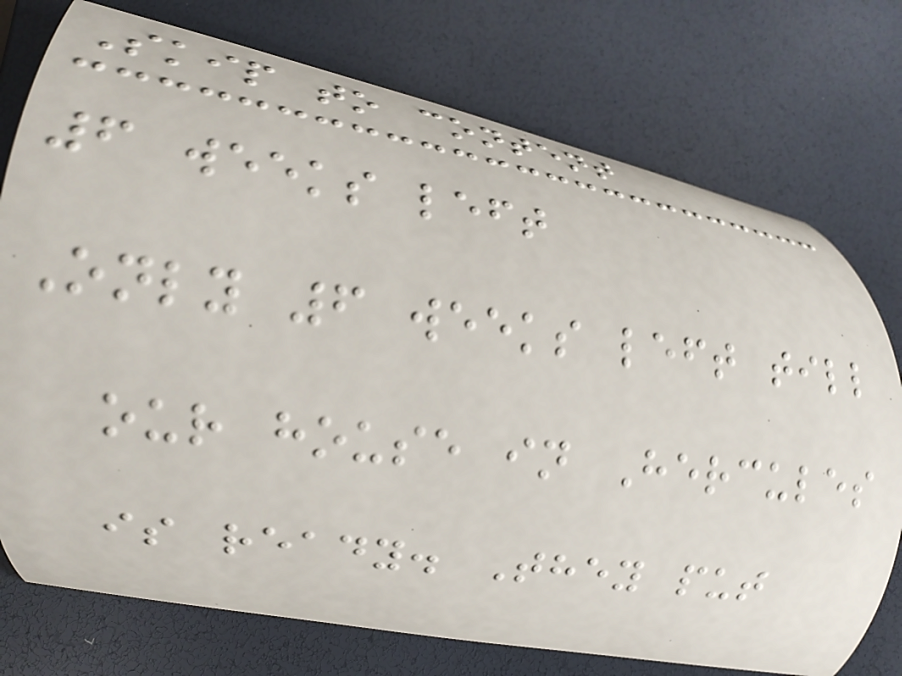Skip to content
6 weeks left
Only 6 weeks left till
our house in Hercules
is ready. They put
